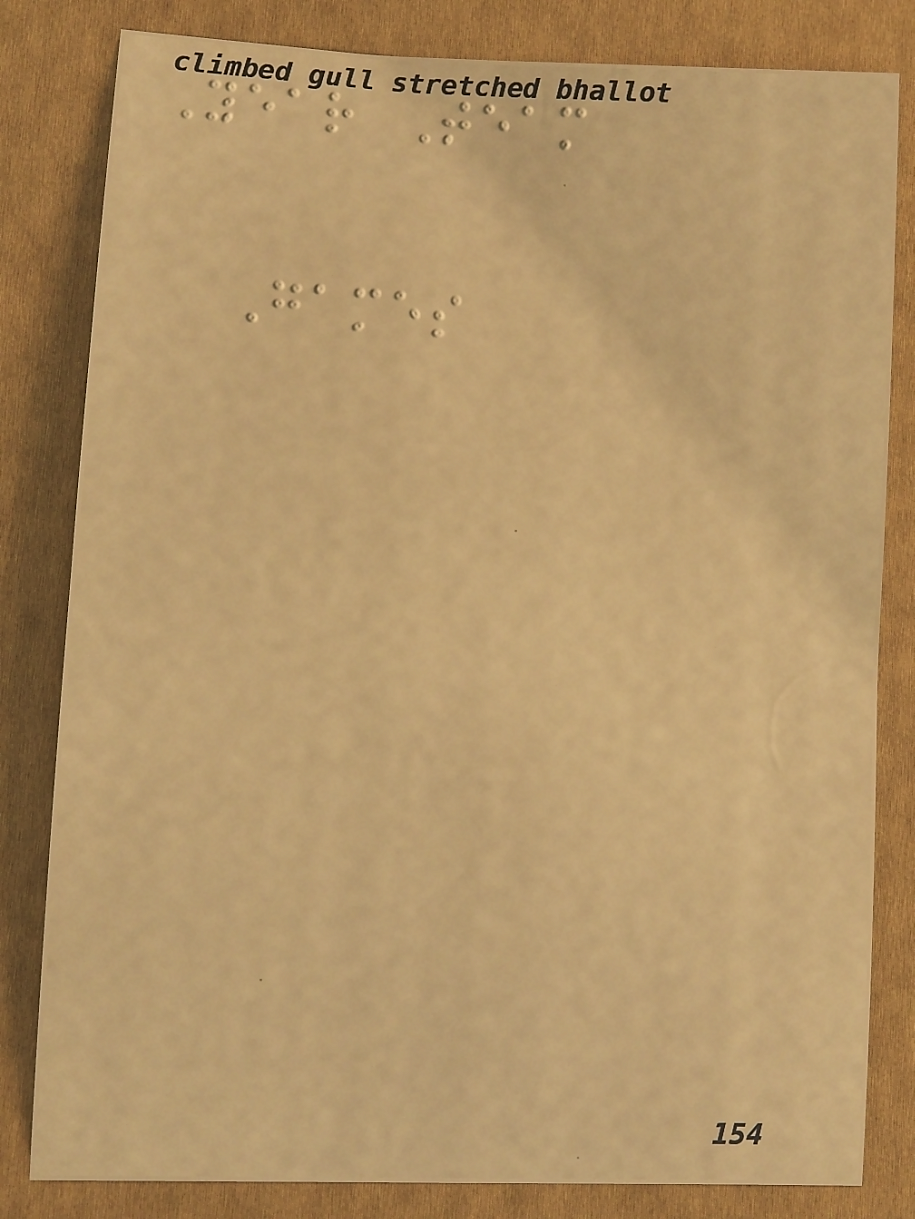Year Team
Games
